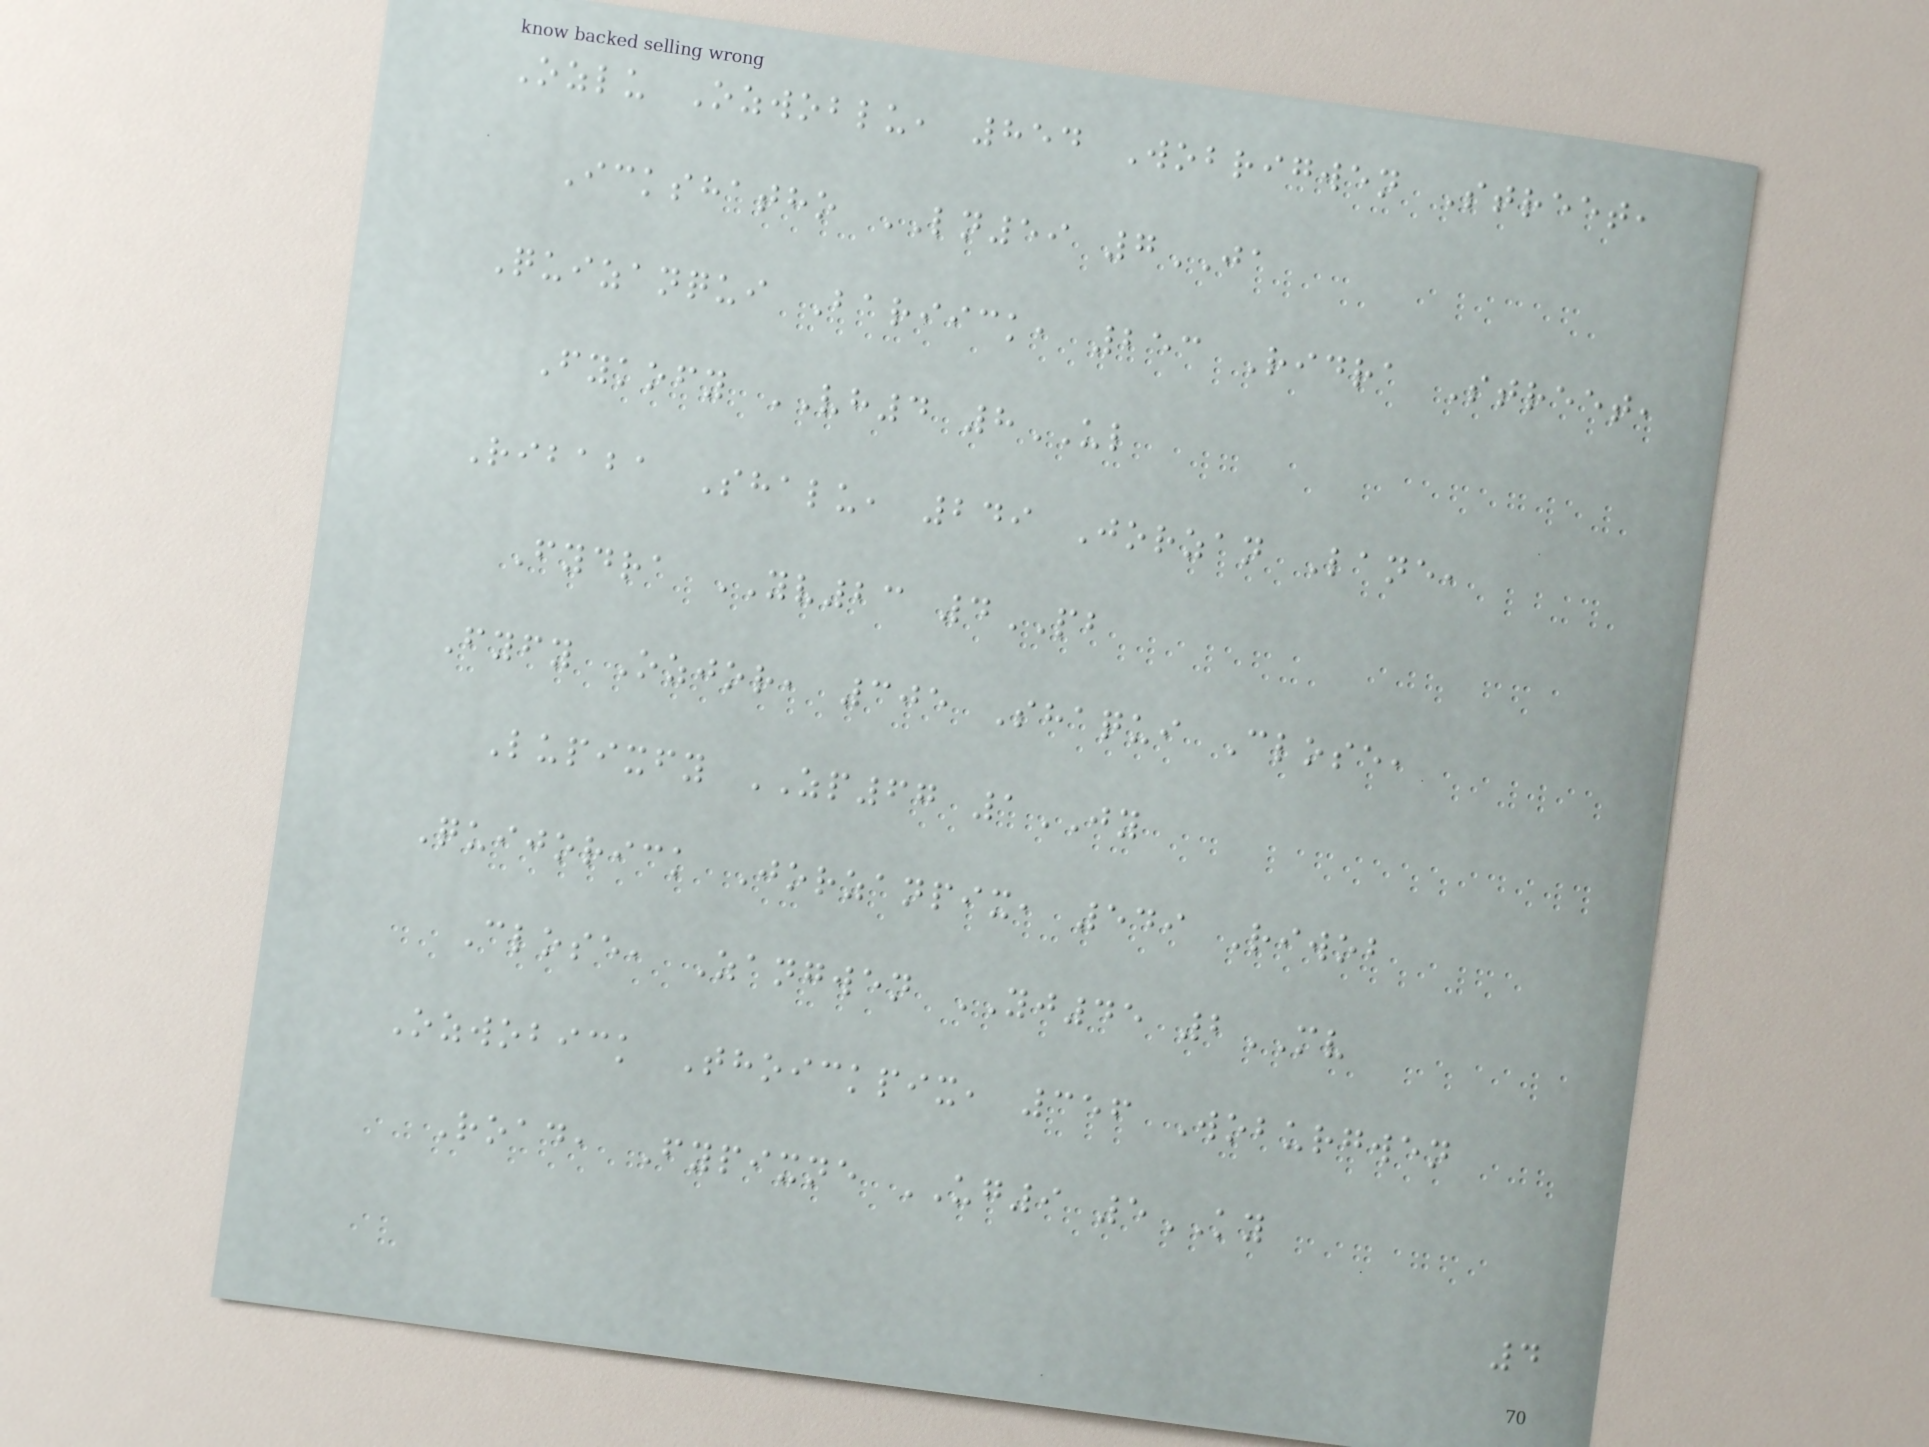Ozlu Ozwoblu, 854 Wobrigwen Street,
Ickshatho LN59 7JA
Quizanqui Bariick, 253 Ridra Street,
Fykofy VH4 8UL
Ribaba Shalu, 249 Jorzan Lane,
Fydra YV23 4PB
Fyfy Ozjor, 305 Shaqui Close,
Lupixfy ZP67 1JY
Quijorick Jorzanpix, 549 Riwob
Close, Zangwen YJ45 2MV
Ozwobick Thoickpix, 356 Woburgwen
Road, Fypixne UG9 5KY
4
